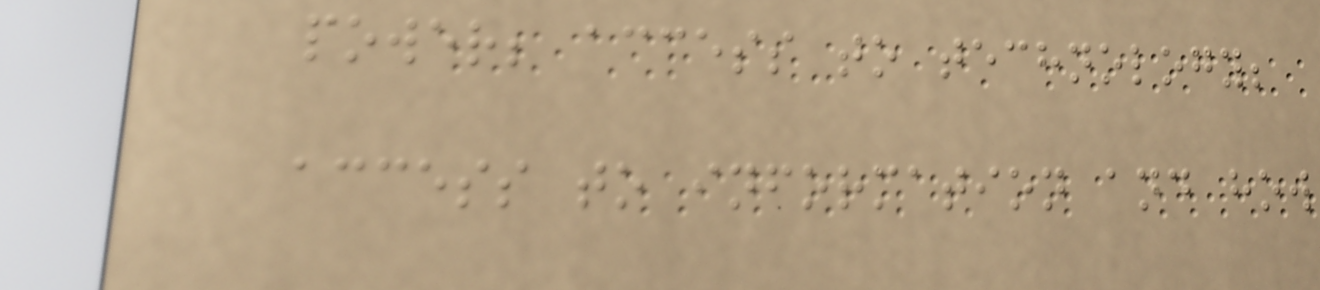power; access to technology;
access to information and how
